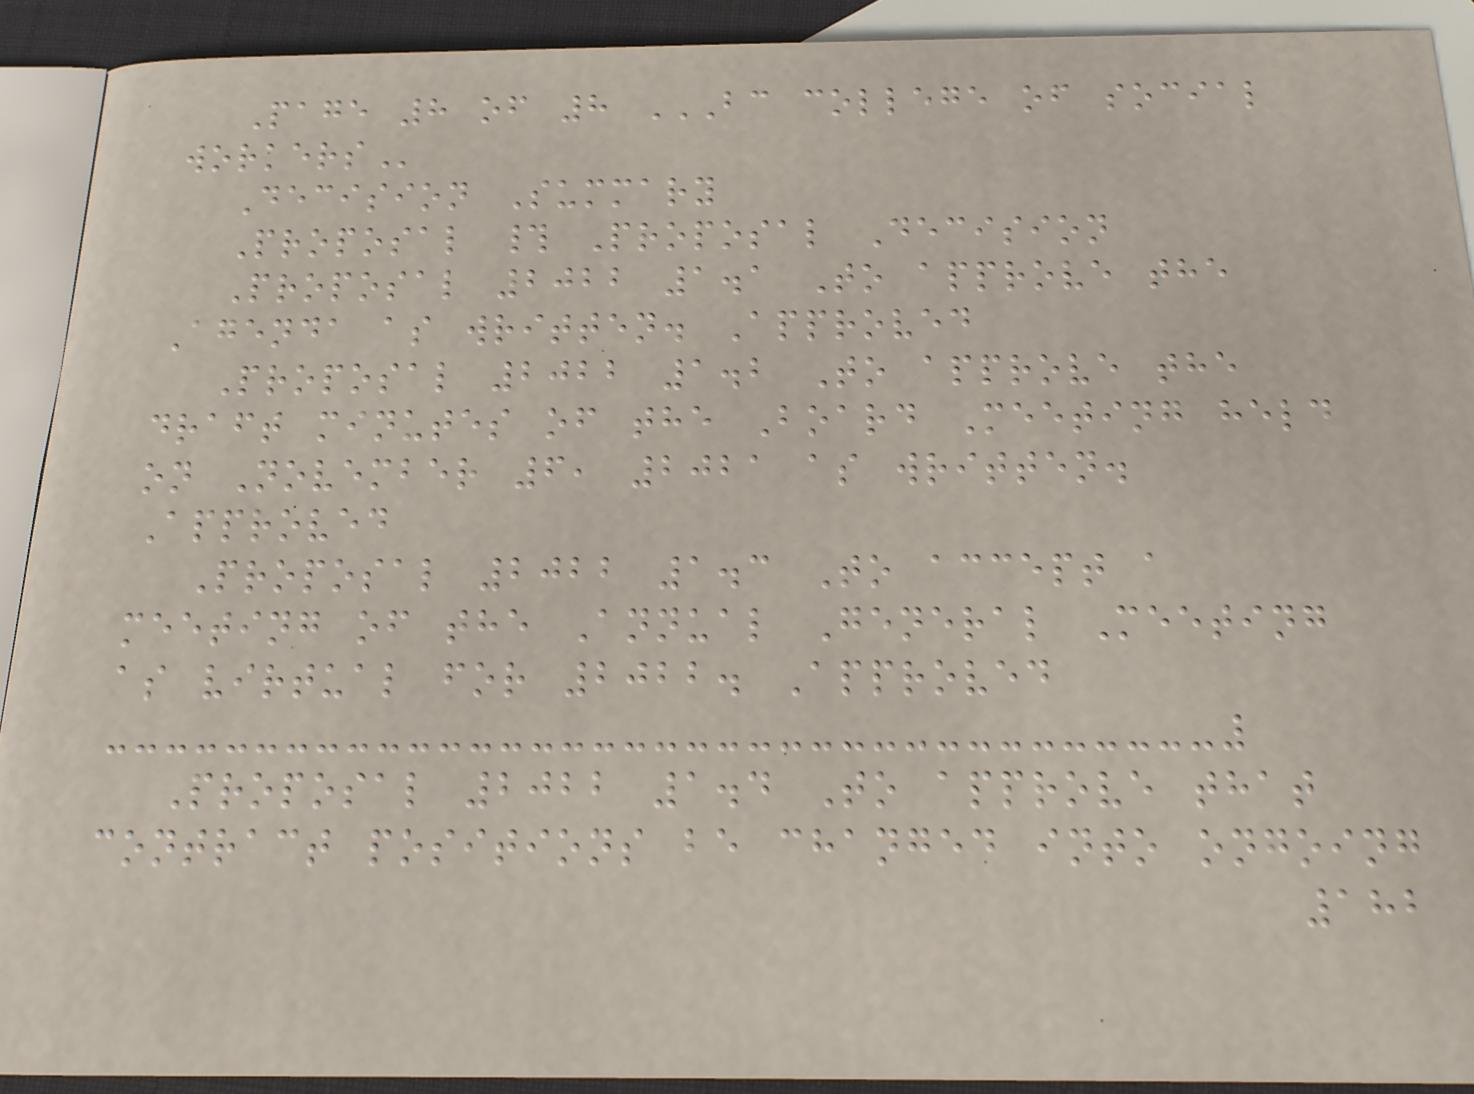Page 8 of 8 BC COLLEGE OF SOCIAL
WORKERS
Decision Summary
Proposal # Proposal Decision
Proposal 2022 1.1 To approve the
Agenda as written. Approved
Proposal 2022 1.2 To approve the
draft minutes of the Board Meeting held
on November 6, 2021 as written.
Approved
Proposal 2022 1.3 To accept a
meeting of the Annual General Meeting
as virtual for 2022. Approved
Proposal 2022 1.4 To approve that
contract positions be changed into ongoing
182
